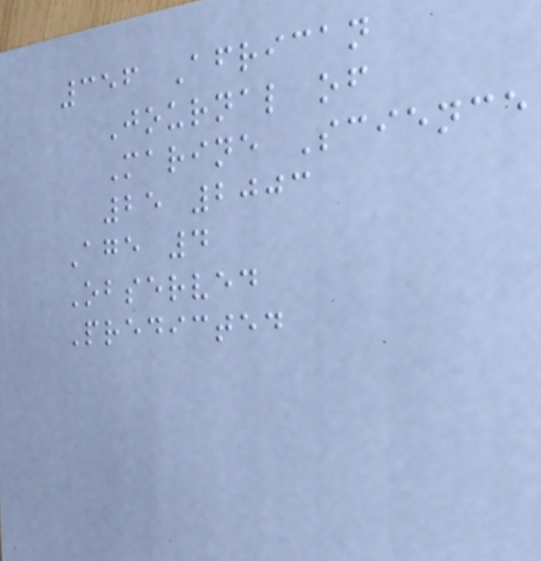356 African
Journal of
Marine Science
25 2003
Age 4
Observed
Predicted
